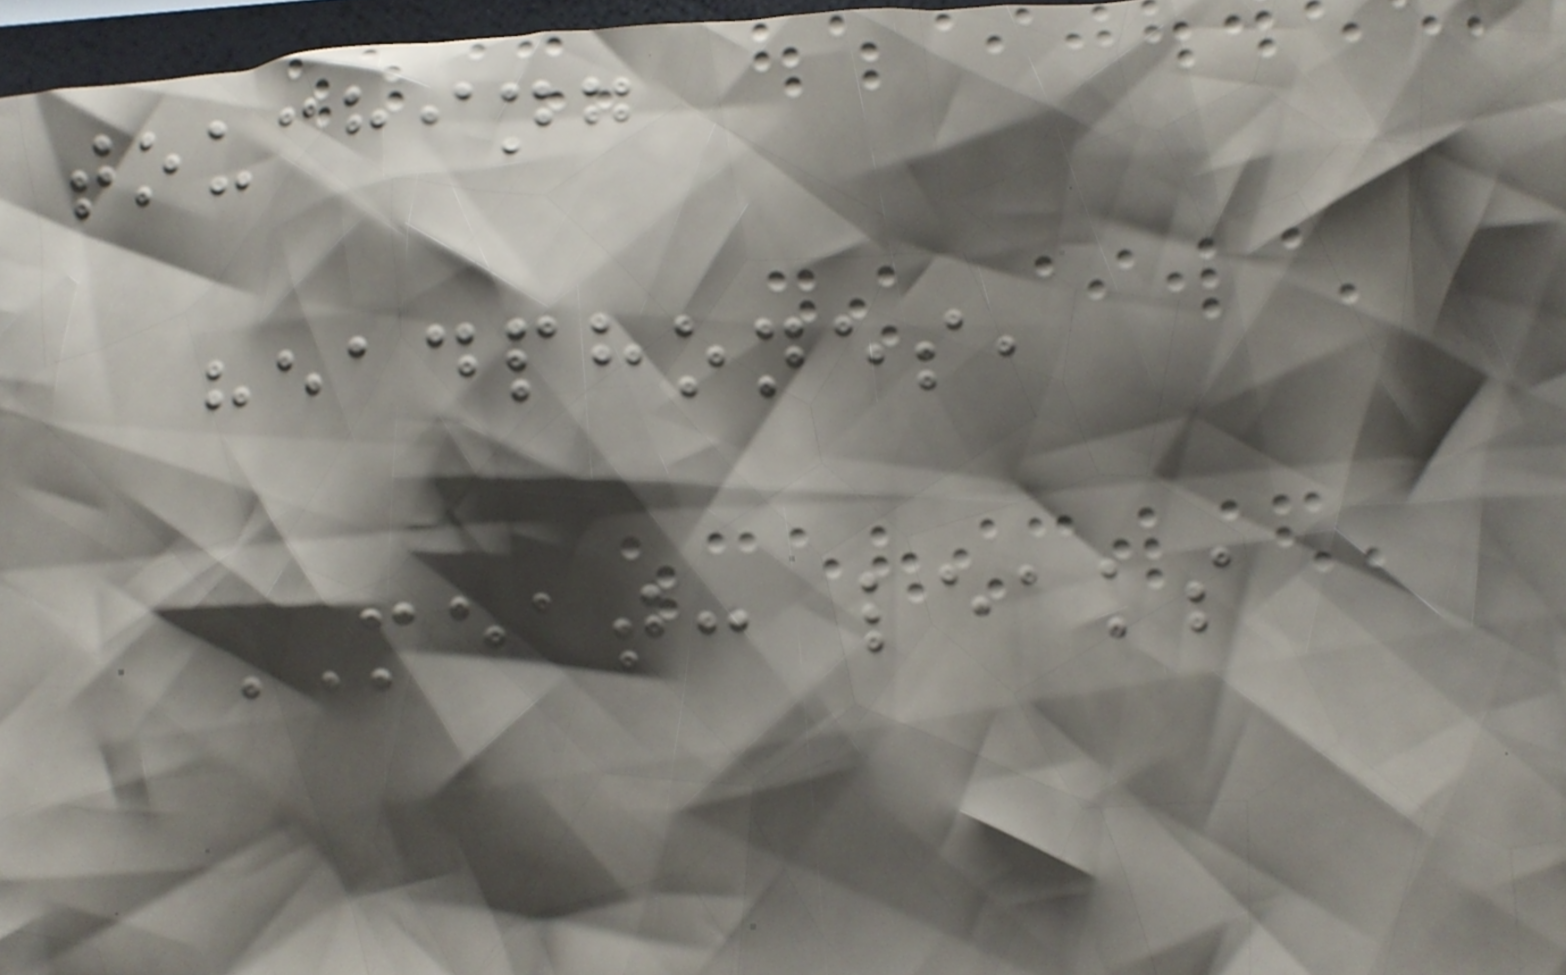touching
headphones,
MEAT: leaks
